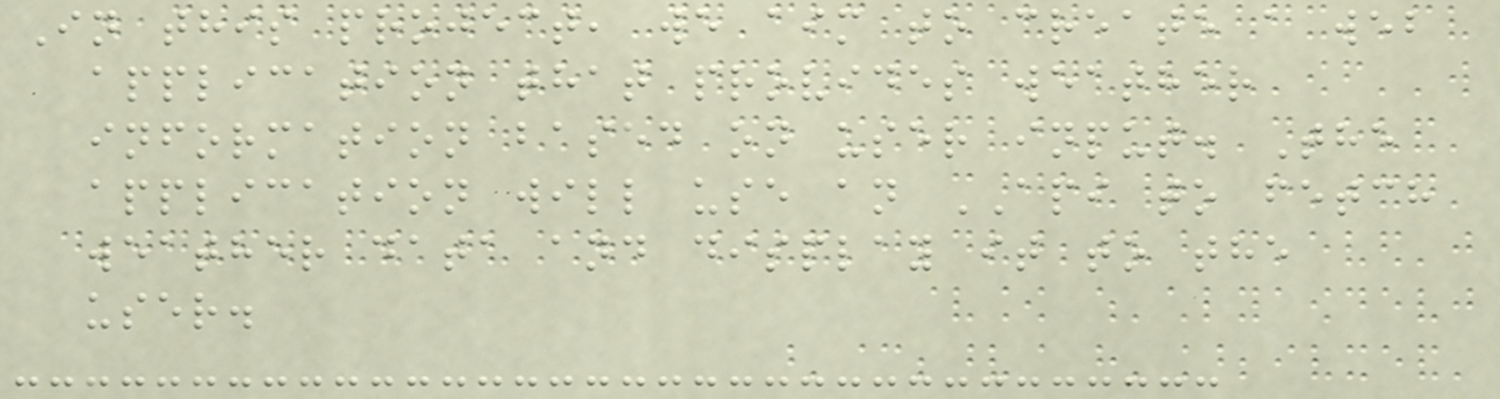In this project, we aim to create a web
application that provides weather
information based on user input. The
application will use an API to fetch
weather data and display it to the
user.
